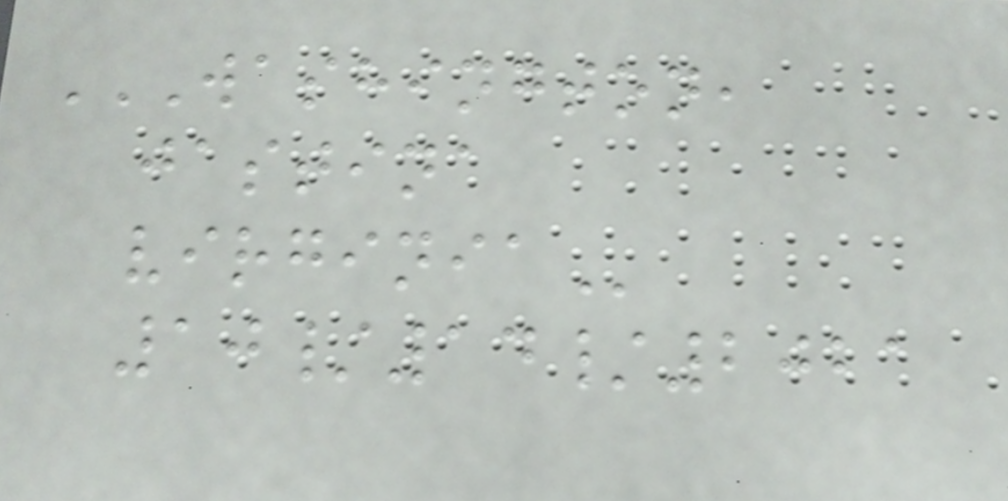WASHINGTON,
JASTINA
VIRGINIA
10/14/2021
